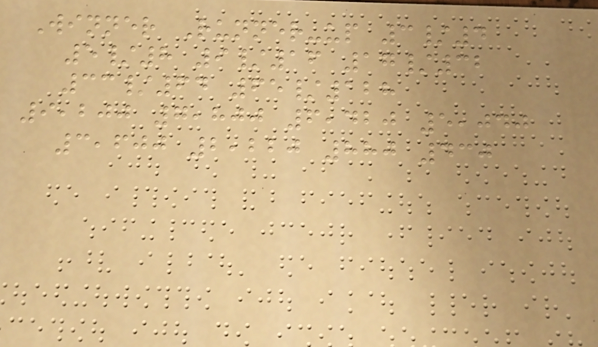Winner Runner-up 3/4
5/8 9/16 17/32
33/64 65/128
9,200 7,800 6,420 5,040
3,600 2,220 880 430
